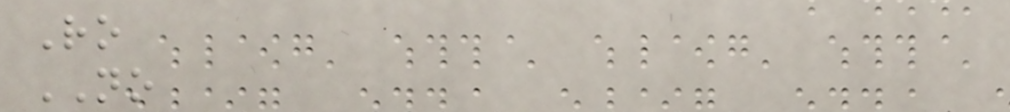Ro
NO
